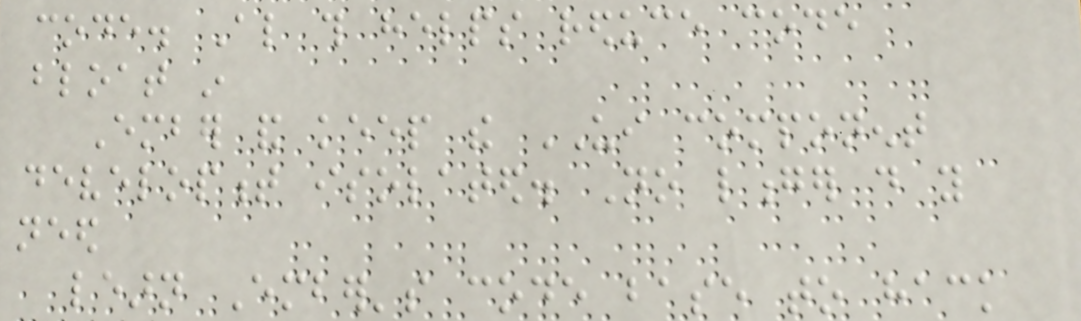code. Also this helps reduce code
bloat in
Ember and keep the UI component
development isolated. No longer do you
need
learn Ember's code base to hack
